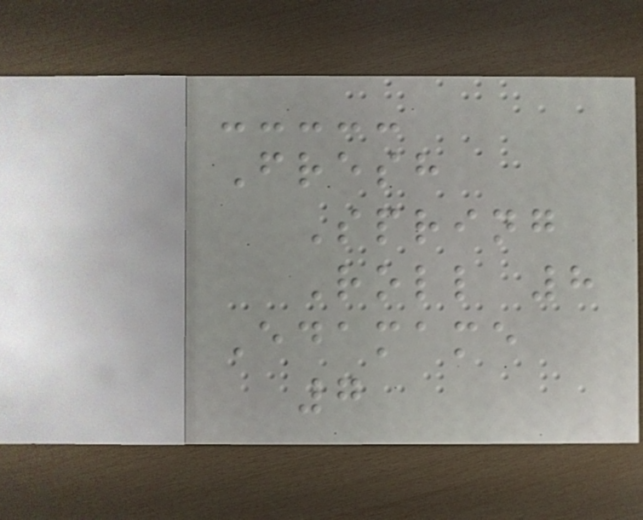Fresh
Spring
Roll 8
Edamame
7
